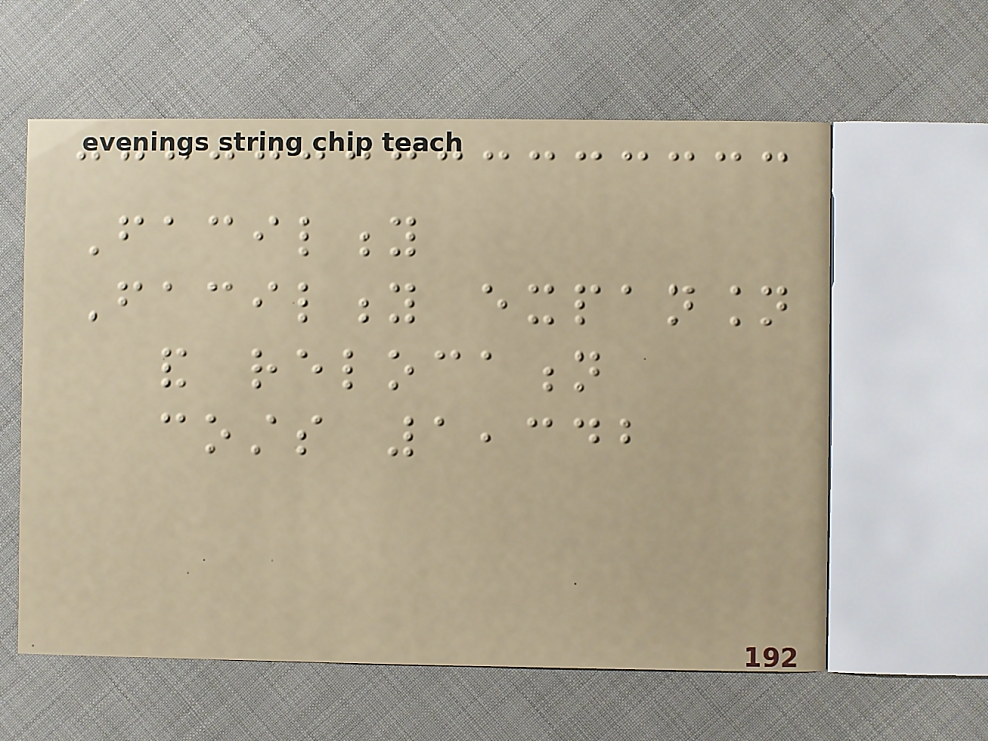Facility
Facility expansion
and relocation
costs 1,342
